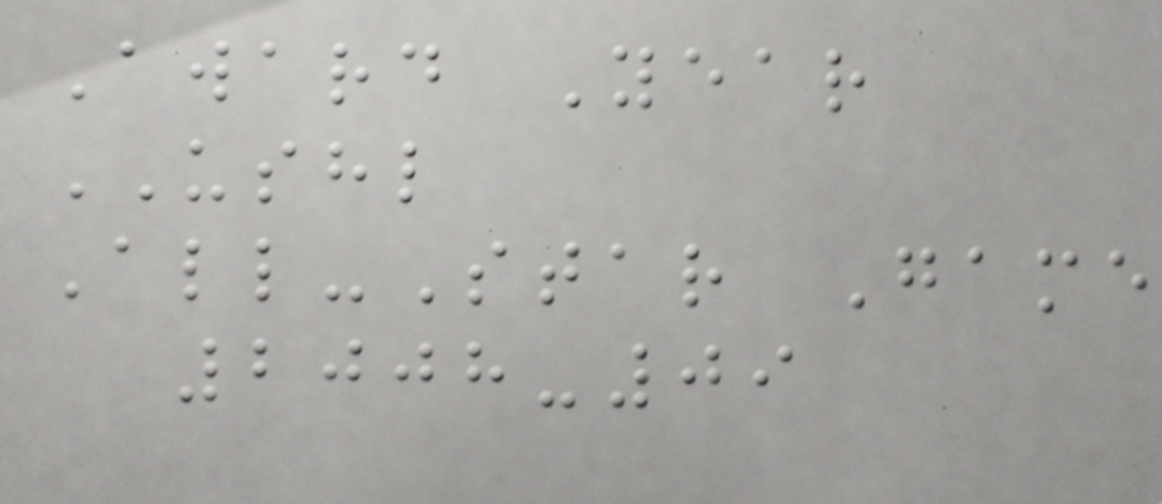Award Year
USHL
All-Star Game
2008-09
